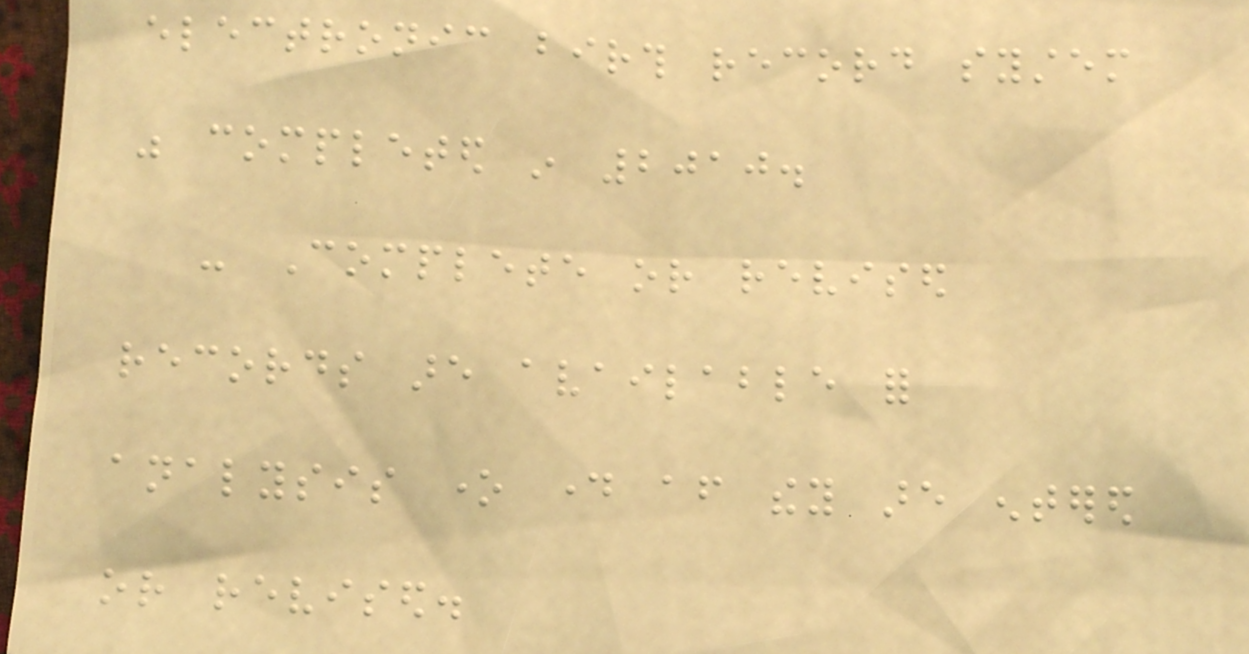electronic birth record system
was completed in 2010.
- Complete or revised
records are available for
analysis one day after they are entered
or revised.
